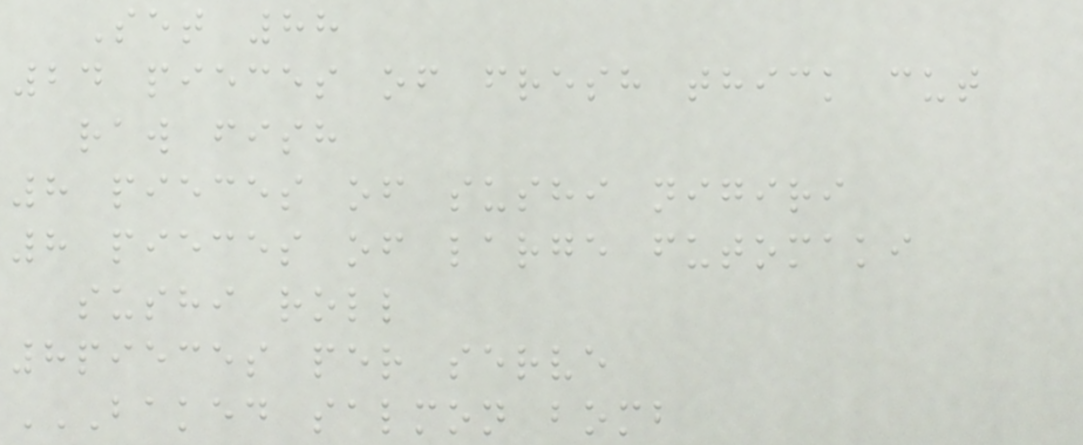Set 88
24 pieces of fresh thick cut
raw fish
8 pieces of sushi nigiri
8 pieces of large futomaki
sushi roll
8pieces per serve
BAKED SALMON BOMB
